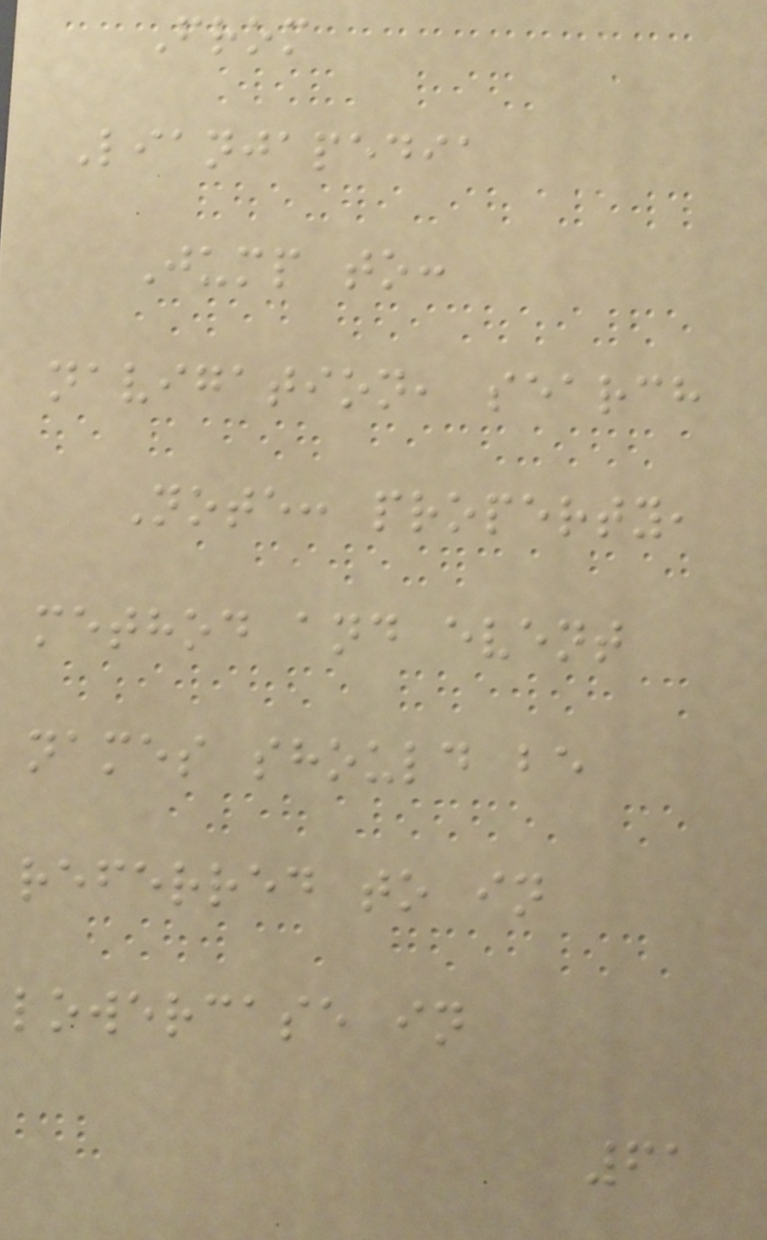From
Lianjapedia
Jump to:
navigation, search
Note: property,
method and event
names should be
referred to in
lowercase in
61
